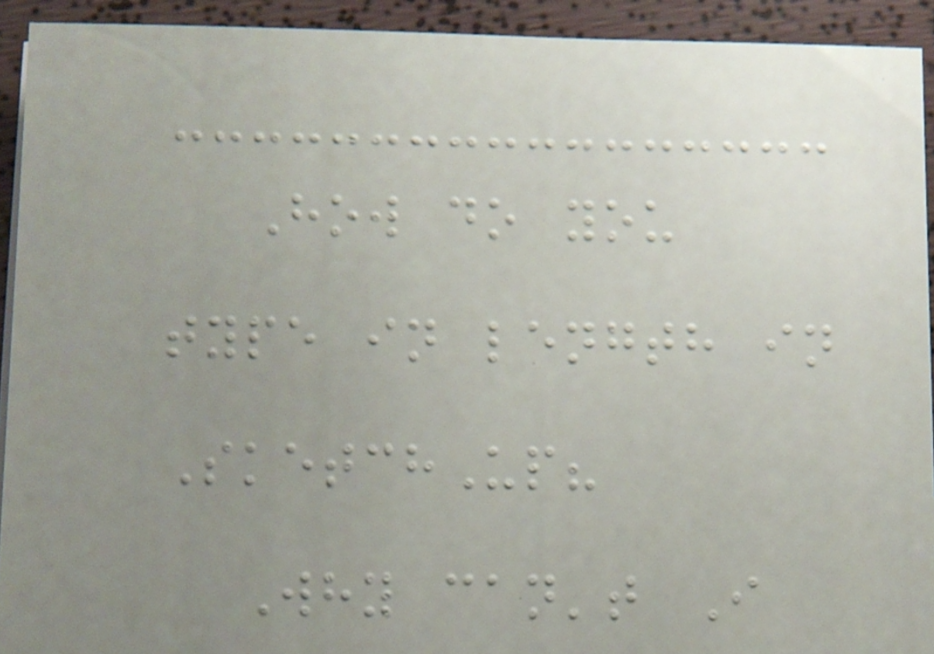How do you
type in length in
SketchUp?
Why can't I
